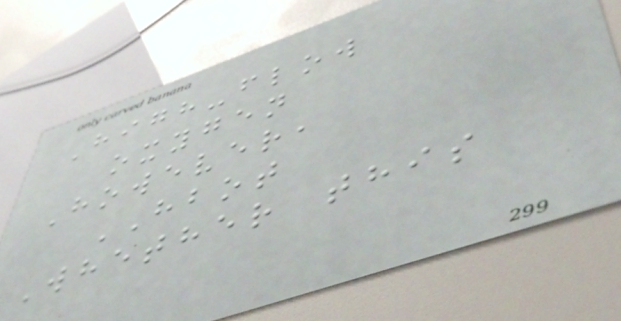High-flow
oxygen
However,
HBOT
Whether this
